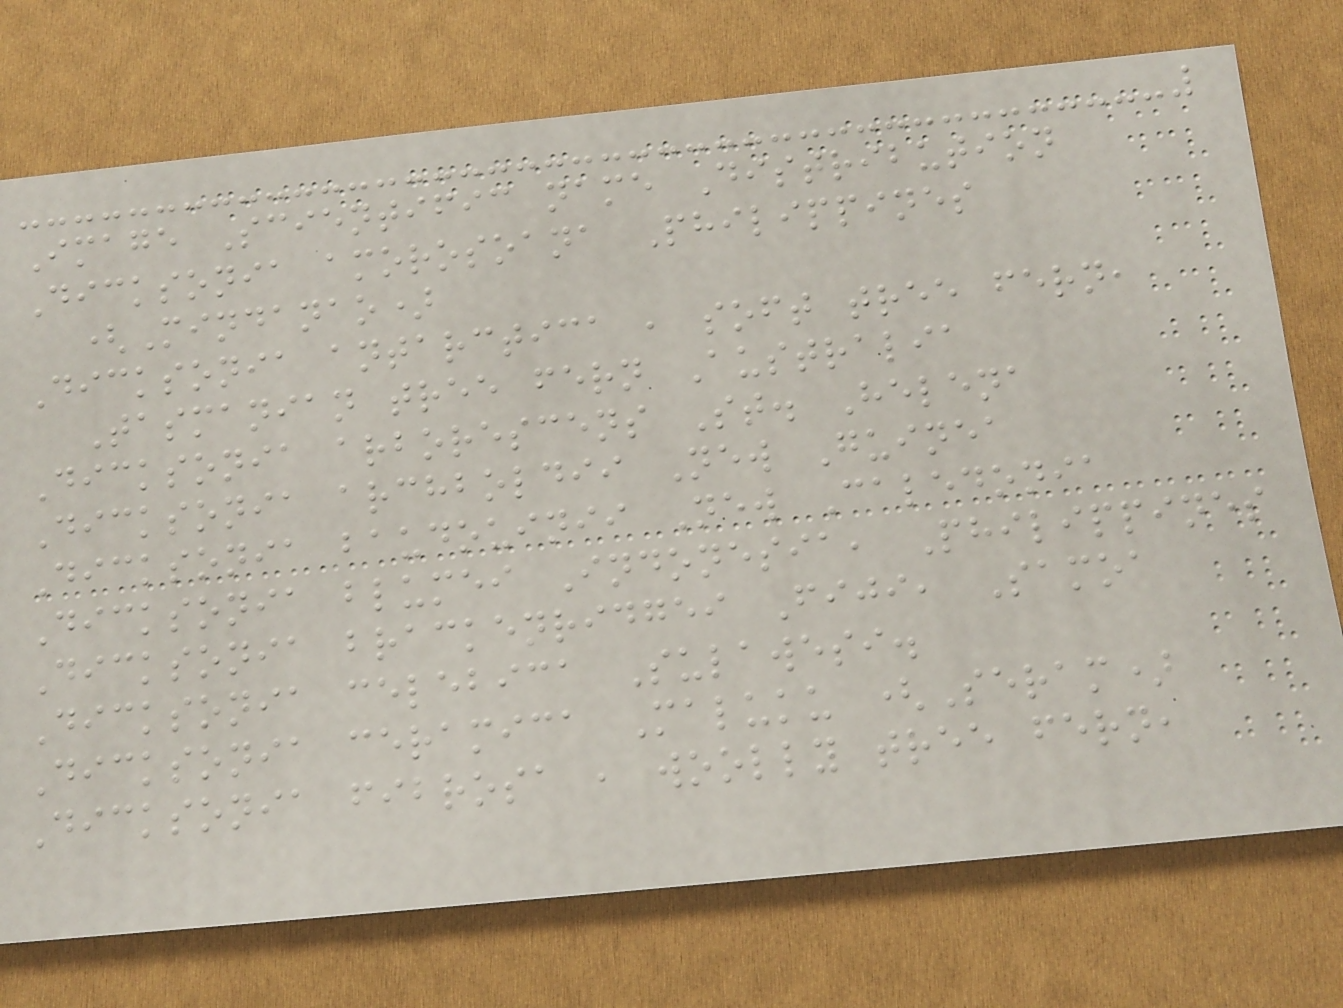Image Scientific name Distribution
Dicksonia amorosoana Philippines
(Mindanao)
Dicksonia antarctica , soft tree fern,
Tasmanian tree fern Australia
Dicksonia arborescens St. Helena
Dicksonia archboldii New Guinea
Dicksonia baudouinii New Caledonia
Dicksonia blumei Indonesia, Philippines
Dicksonia brackenridgei Fiji, Samoa
Dicksonia celebica Sulawesi.
Dicksonia ceramica Maluku (Seram)
Dicksonia fibrosa , woolly tree fern,
